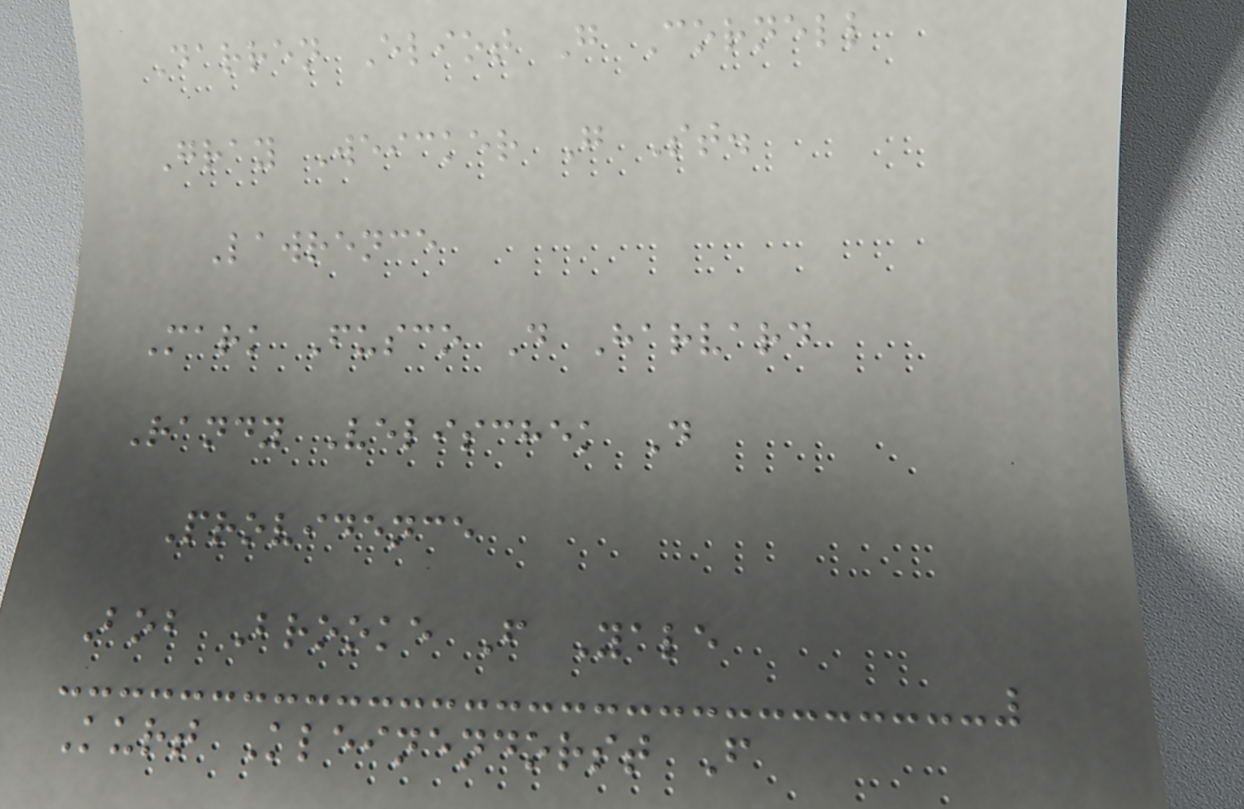Darren Eliot G Cornell
Gray Weicker G St.
Lawrence
Mark Fusco D Harvard
Randy Velischek D
Providence
Bob Brooke F Yale
Kurt Kleinendorst F
